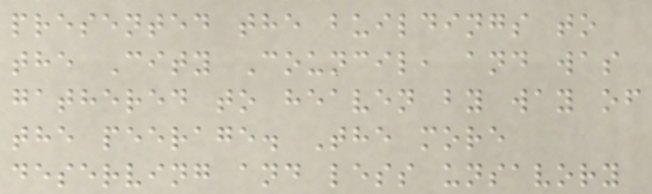presented the buildings to
the City Council, and was
gathered to heaven by way of
the peerage. The more
deserving and less unsavory
